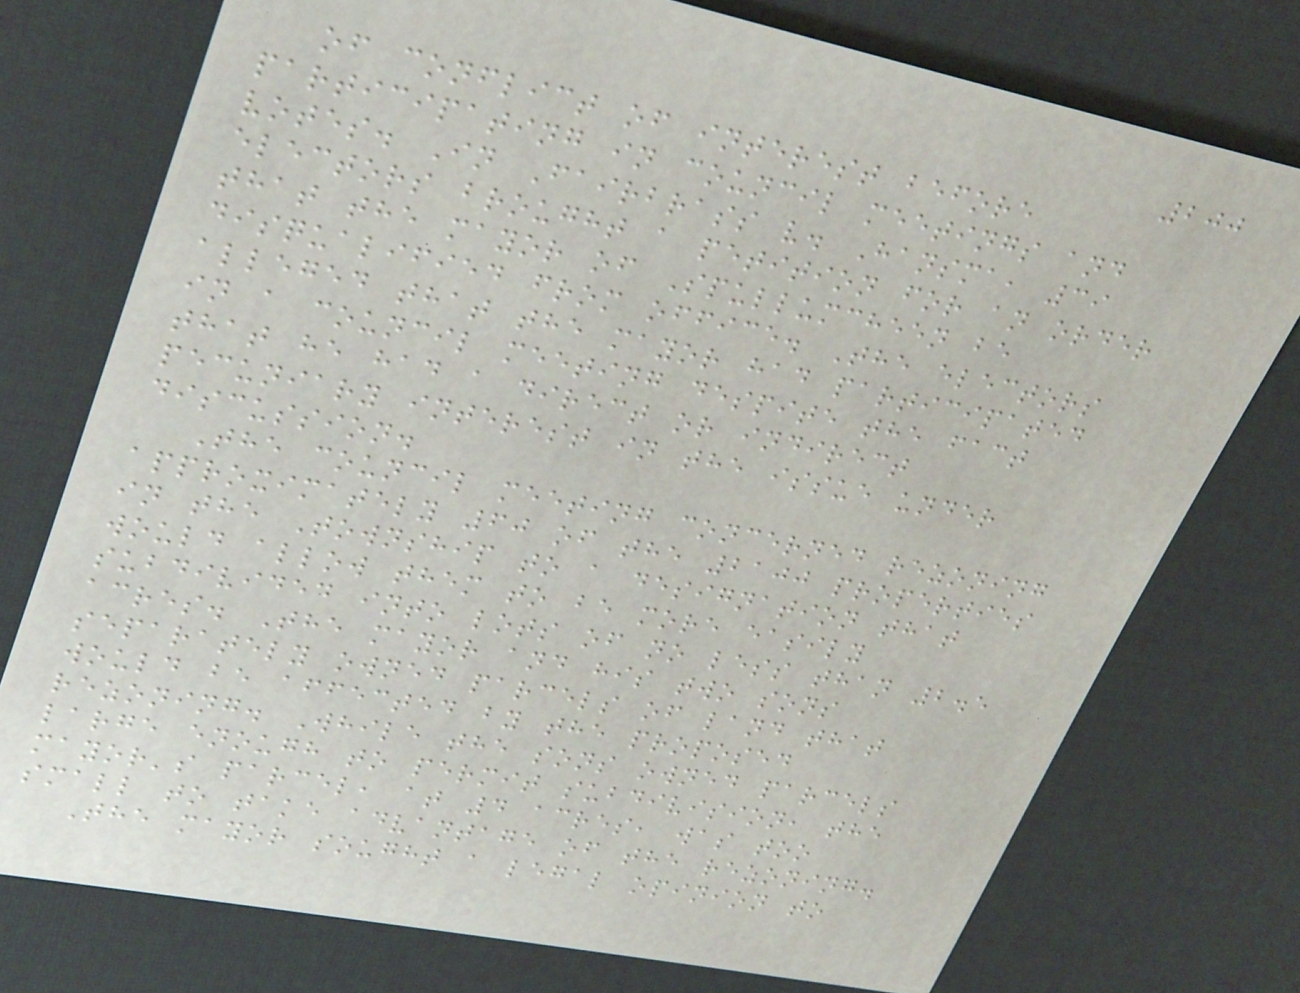200
of conflict of interest before
participating in council meetings and
votes. In Fairbrass v. Hansma, 39
electors brought a petition for an order
that the mayor of Spullumcheen be
disqualified from office. The electors
alleged that the mayor had participated
in a council meeting despite the fact
that he had a direct or indirect
pecuniary interest in the issue under
discussion.
The council meeting concerned rezoning
approximately 60 of the 2100 properties
in the Township to a designation that
would allow them to be more easily
subdivided into lots of no less than 2.5
acres. The mayor and his two sons
separately owned parcels of land that
would be affected by the proposed
rezoning. While the sons owned parcels
large enough to permit subdivision, the
mayor's parcel, at 4 acres, was too
small to take advantage of the rezoning.
The mayor sought a legal opinion to
